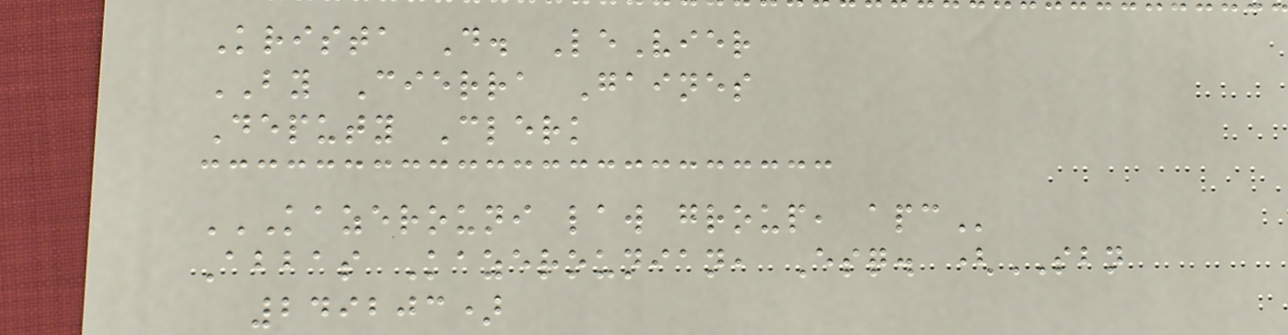Krista D. LeVier
BY Cierra Gaines
Deputy Clerk
KAZEROUNI LAW GROUP, APC
Abbas Kazerounian, Esq. (SBN
249203)
